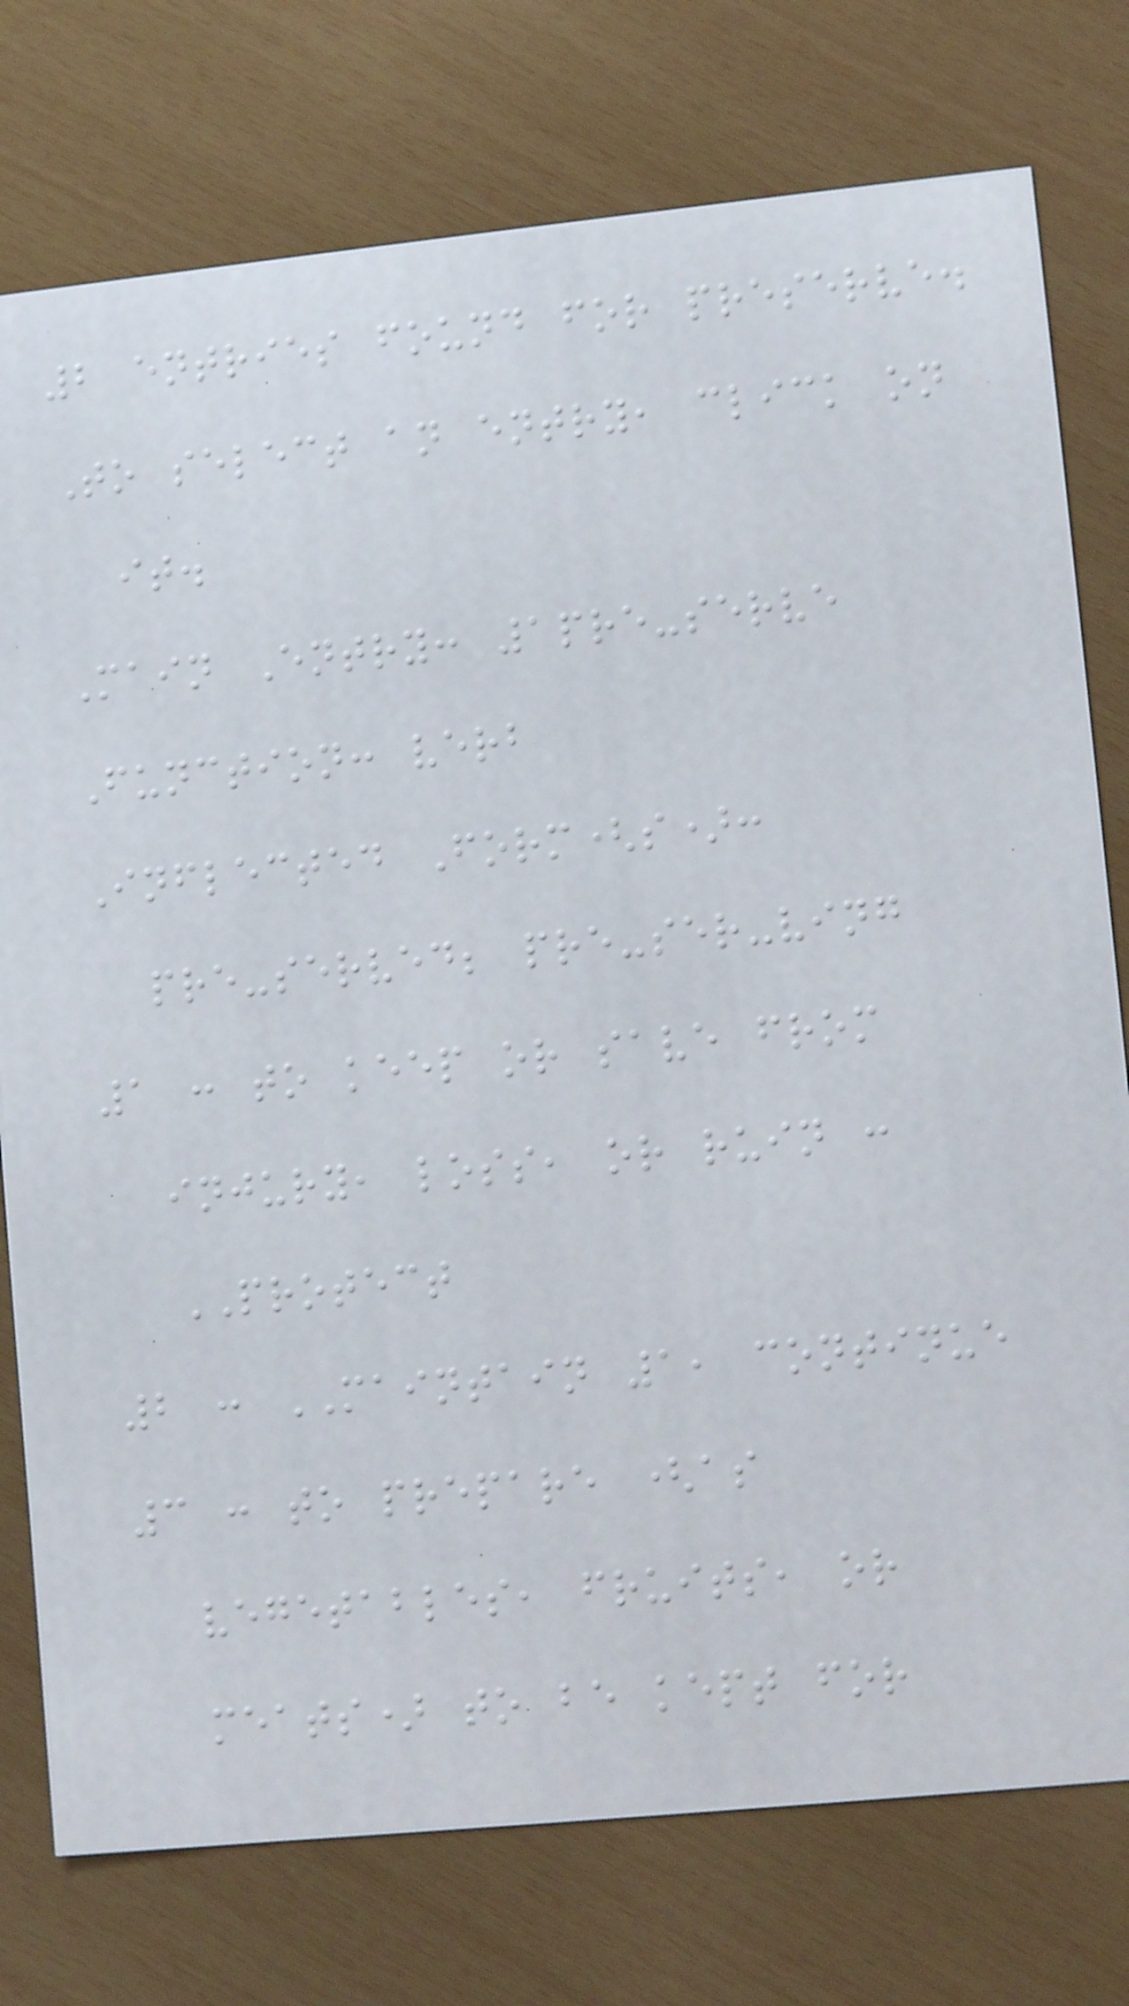2 entries found for preserve.
To select an entry, click on
it.
Main Entry: 1pre-serve
Function: verb
Inflected Form(s):
pre-served; pre-ser-ving
1 : to keep or save from
injury, loss, or ruin :
PROTECT
2 : MAINTAIN 1, continue
3 : to prepare (as
vegetables, fruits, or
meats) to be kept for
